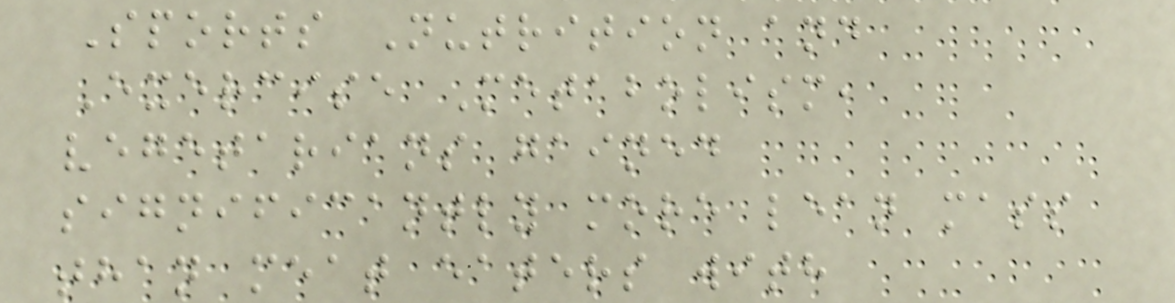Sports Nutrition and
Exercise Metabolism,
vegetarians gained
significantly more lean mass
than meat eaters with
